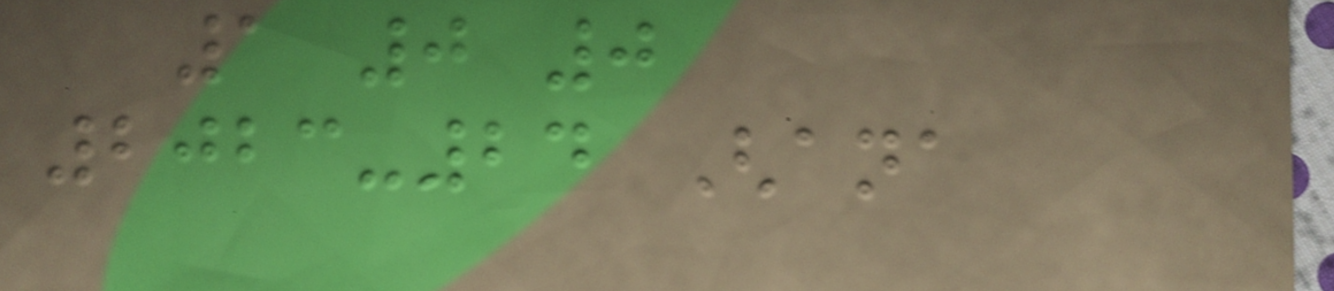1 0 0
2023-24 Ghana
